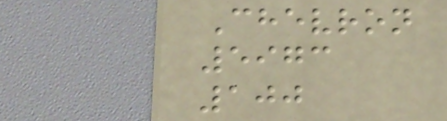Chevron
5973
100
